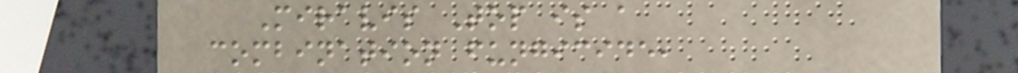Miravis Top is a
combination fungicide,
